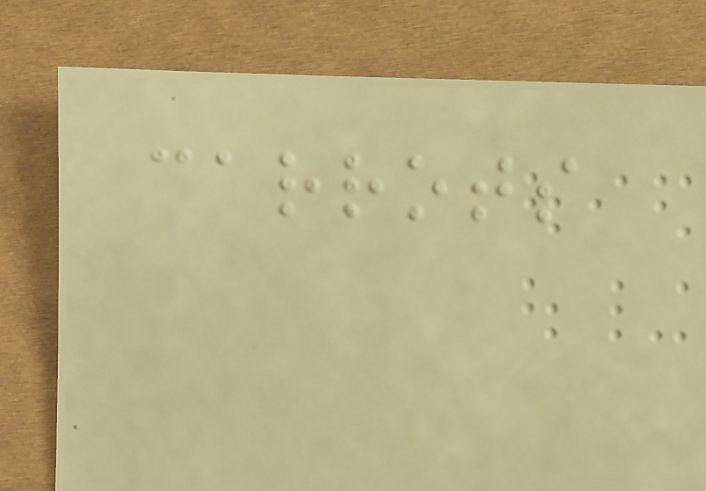carrots
